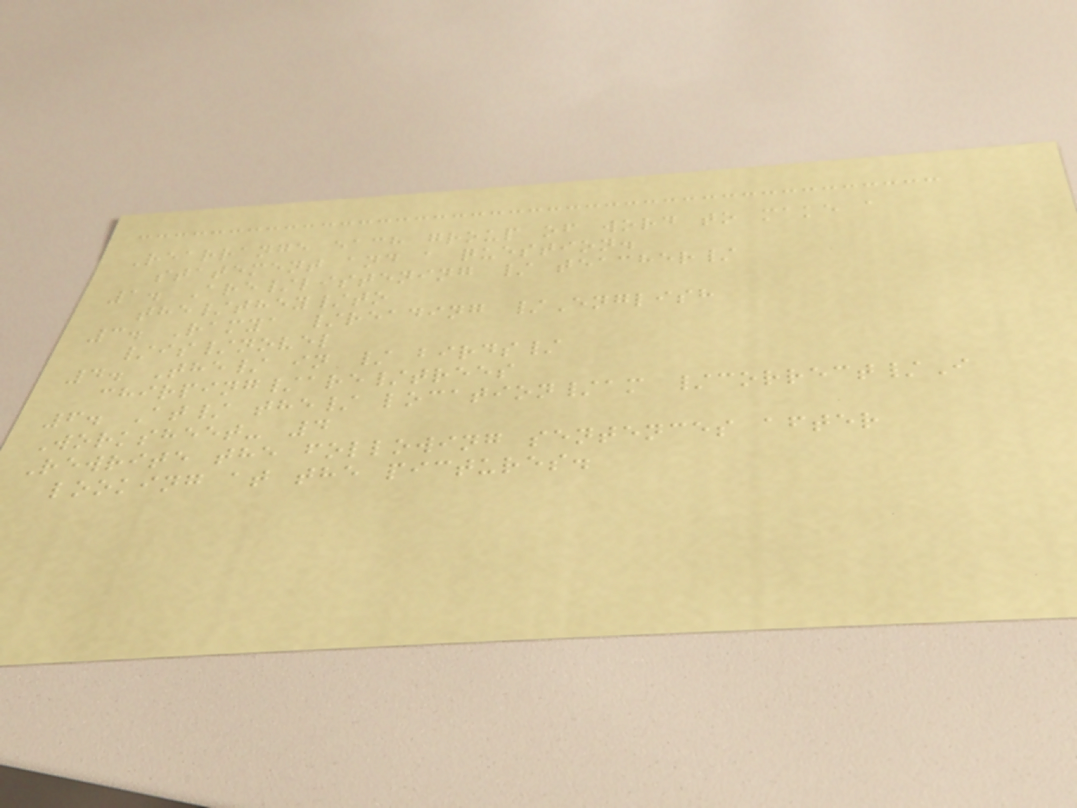Rearrange each group of word to make a
statement and a question.
1. Are/listening / teacher/
the/they/to
3. Ramya /reading /English
/is/novel
4. The/ in / birds/
chirping/are/trees
6. At/ the/ location/am /correct/I
Worksheet- 4
Rewrite the following sentences after
looking at the pictures.
